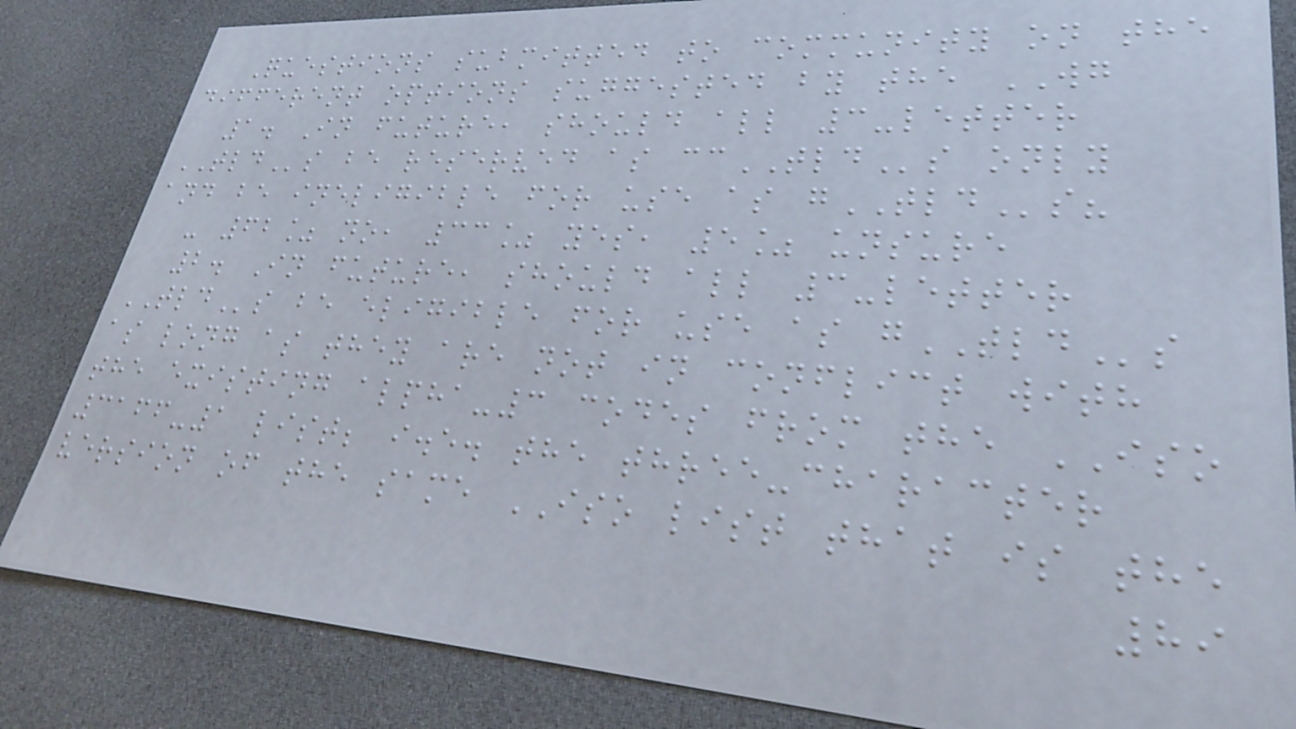Questions submitted to community on the
different options suggested by the WG
1. In future, should all 3-letter
TLDs be reserved as ccTLDs only
and be ineligible for use as gTLDs?
- 62% no, 33% yes, 5% unsure
2. In future, should all 3-letter
TLDs be eligible for use as gTLDs
as long as they are not in conflict with
the existing alpha-3 codes from the ISO
3166-1 list; i.e. the three-character
version of the same ISO list that is the
89
